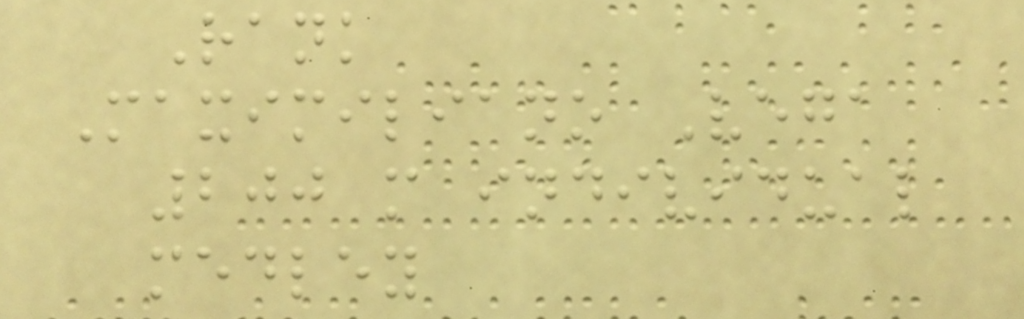Rank
Maximiliano Vega
200 m individual
medley
